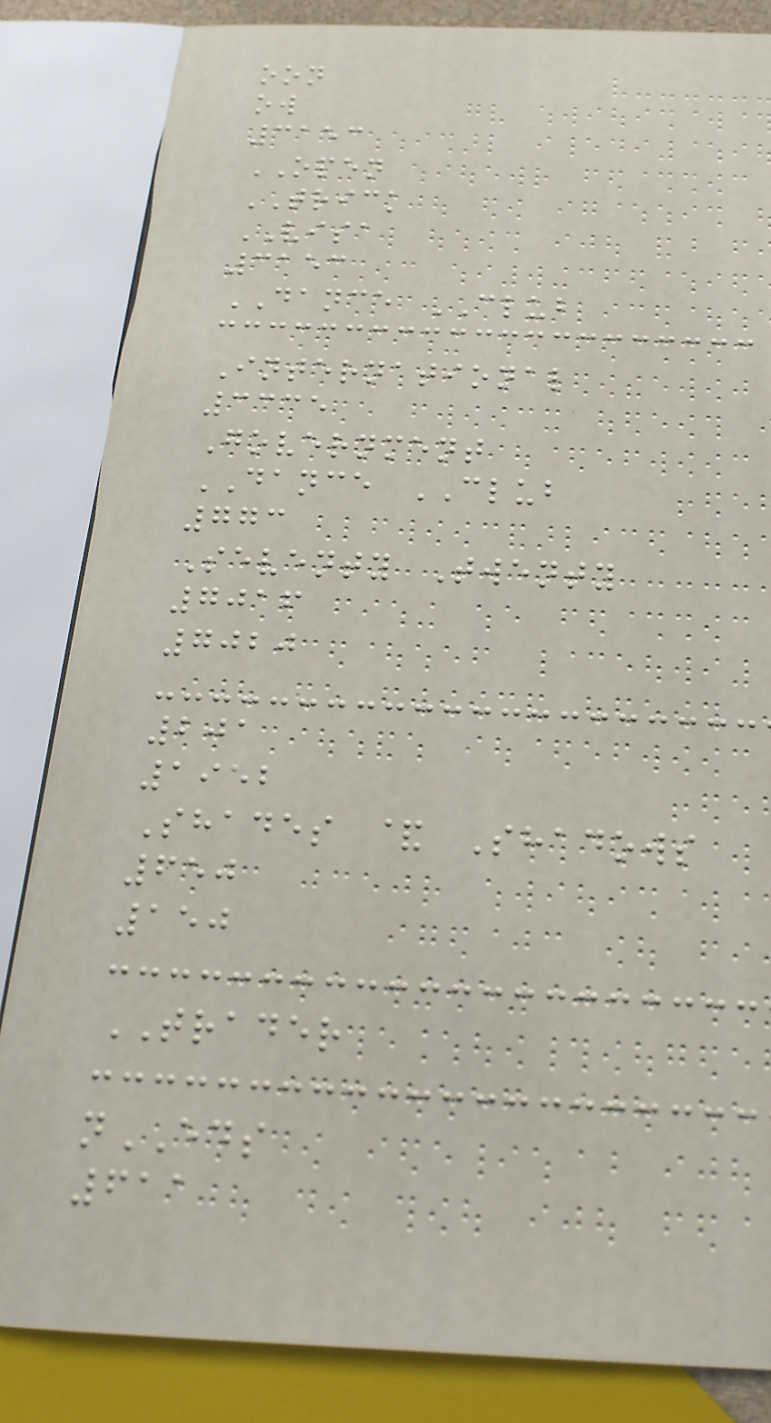oon
ow
3153
OPEN
TRICK
VISA
3153
DANCE CLUB
International
3335
Government
DANCE CLUB
773
Seventy Twenty
7016
7020
201
1952
Shades & Shadows
650
150
TRADER
nEDS
611
